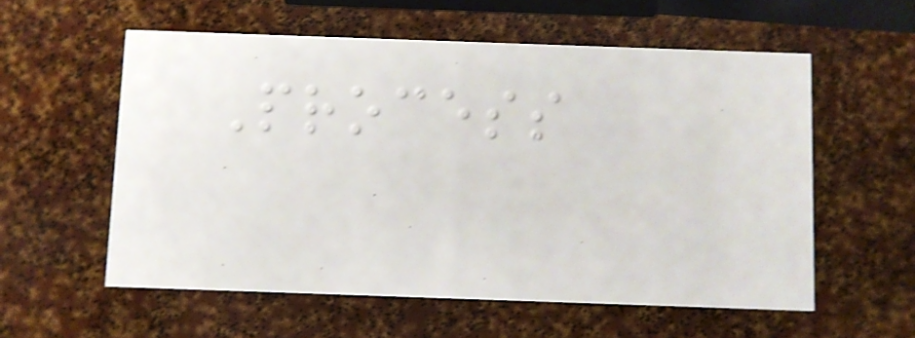Process
